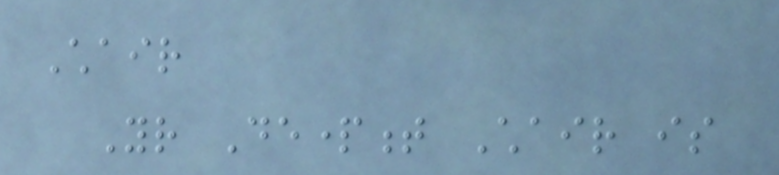Chair
Your Department Chair is
